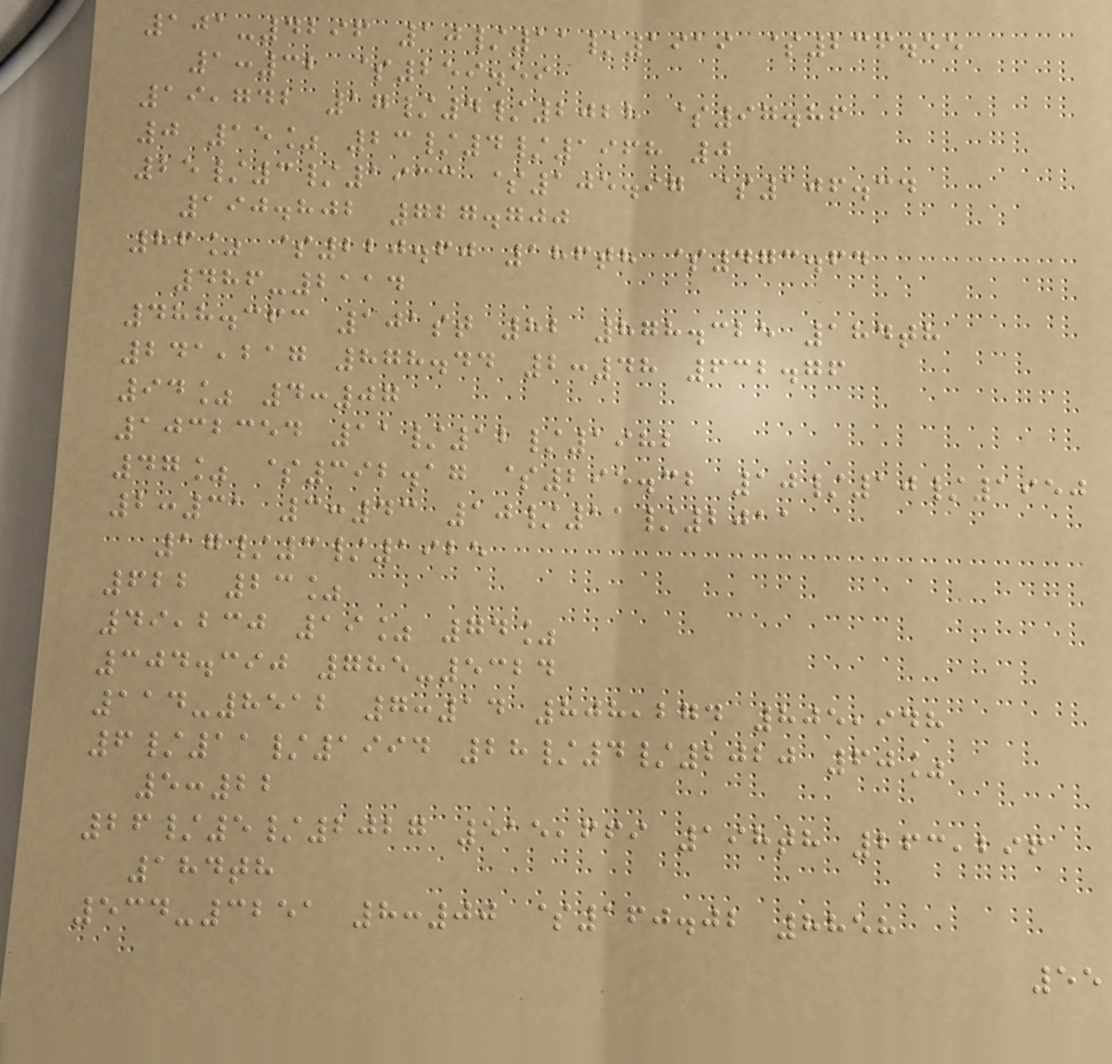101-4296 10/11/1919 $236.55
1:32 $259.59
19,742 17/4/2028 $97.86
0 15% 23/4/1968 0
25/3/1933 $105.97 $106.34
190.802 727.700
86% $220.60 186th $473.64
486-2114
488.363 101st 82 878.325 184th
241,217 878.44 2:48 632.76
94% 4:07
1032354 11/12/1982
47% $392.17 $295.32 10/10/1950
2:31 3:43 10/11/2011
17/3/1925
622 23%
49,230 19% 74%
304.390 785-5324
114-8512 7:14 808,274 805,948
6/11/1994 28/4/2020 60%
5:22
26/5/2027 515,669 198th 263,296
184th
534-3251 8:00 $160.02 8858
55
